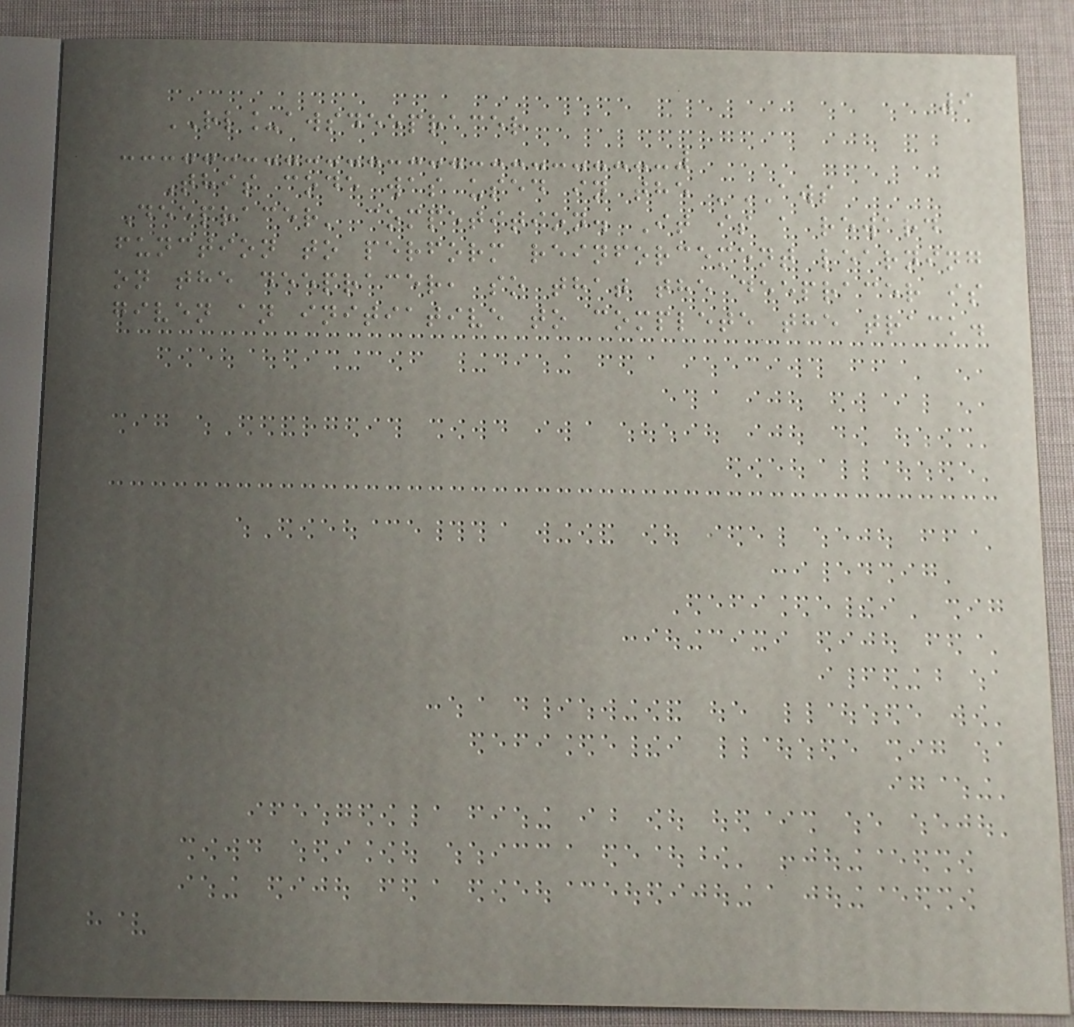9
RL_awsdeepracer
This code was used in the 'AWS
Deepracer' competition. It is a reward
function to perform reinforcement learning
on the deepracer, so that the deepracer is
given an initiative to complete the track.
